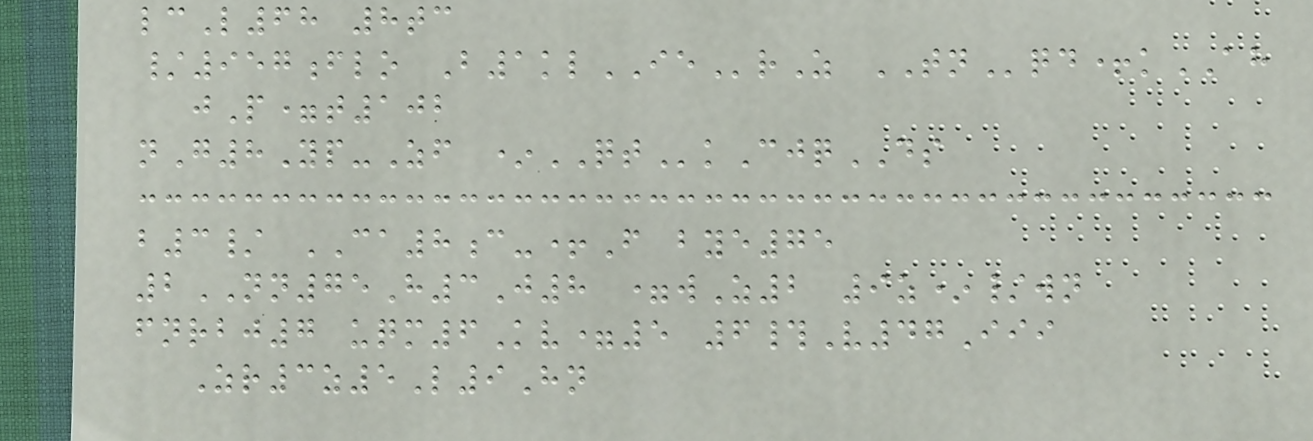lcL68 8tc
/957flo B1klIErZ TNqd+kAH
jP=t102
nG8Yp-Zf *QTkCjqDS
b3/ CA8c-+F bye75
2NN75H3J8 =wZ2 9z*/wn
fnrbj7 uqm6Kv=5 6#V47Iii
Zr3z5L9Hn
